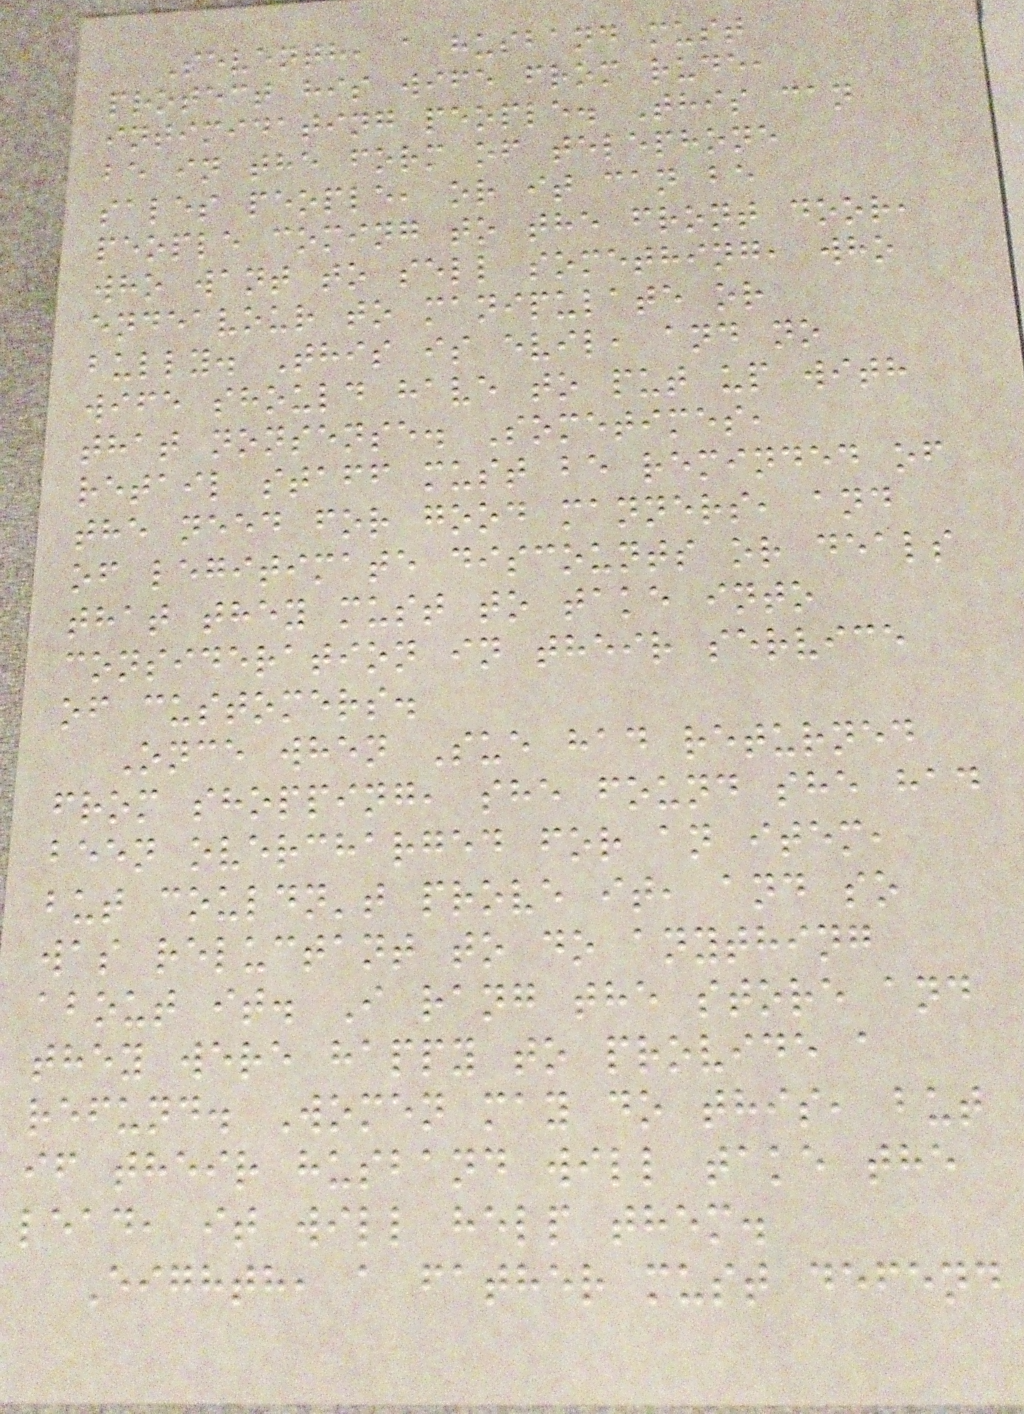Seventh, a husband must
protect his wife from rude,
intimidating people. This can
be in the form of telephone
sales people, or it can be
people coming to the front door,
who want to sell something, who
endeavour to manipulate or
bully. This is evil, and no
wife should have to put up with
that nonsense. Sometimes,
retail staff must be reminded of
the need for good manners, and
of legitimate discounts or deals
that they must to take into
consideration in their service
of customers.
Once when Sue had returned
from shopping, she found she had
been overcharged for an item,
but couldn't prove it, and so
was reluctant to do anything
about it. I rang the store and
they were happy to provide a
refund. Women may do this, but
if their husband will take the
lead, it will help them.
Eighth, a father must defend
